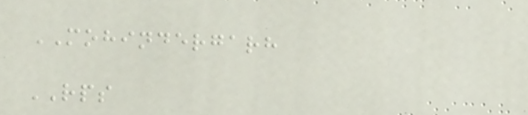MOHINDERGARH
RPS
